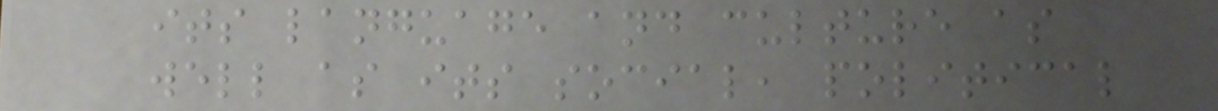its language and culture as
well as its social, political
